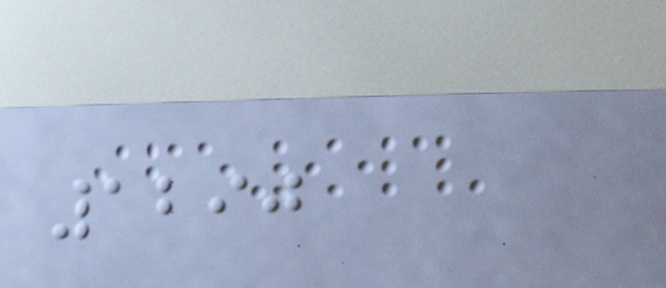1290
